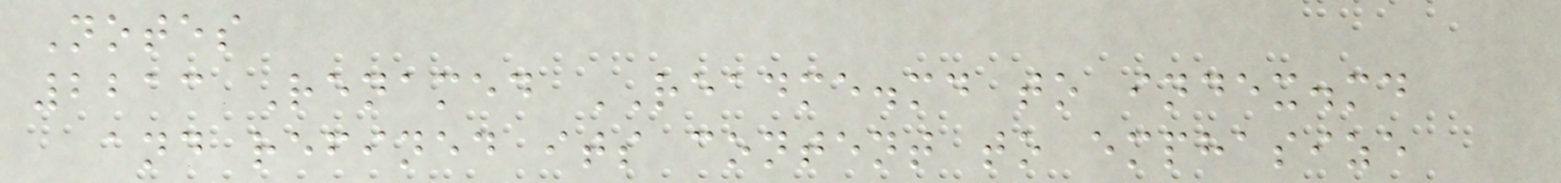Notes
2213 Renamed README.md to index.md
and refined its content to emphasize
